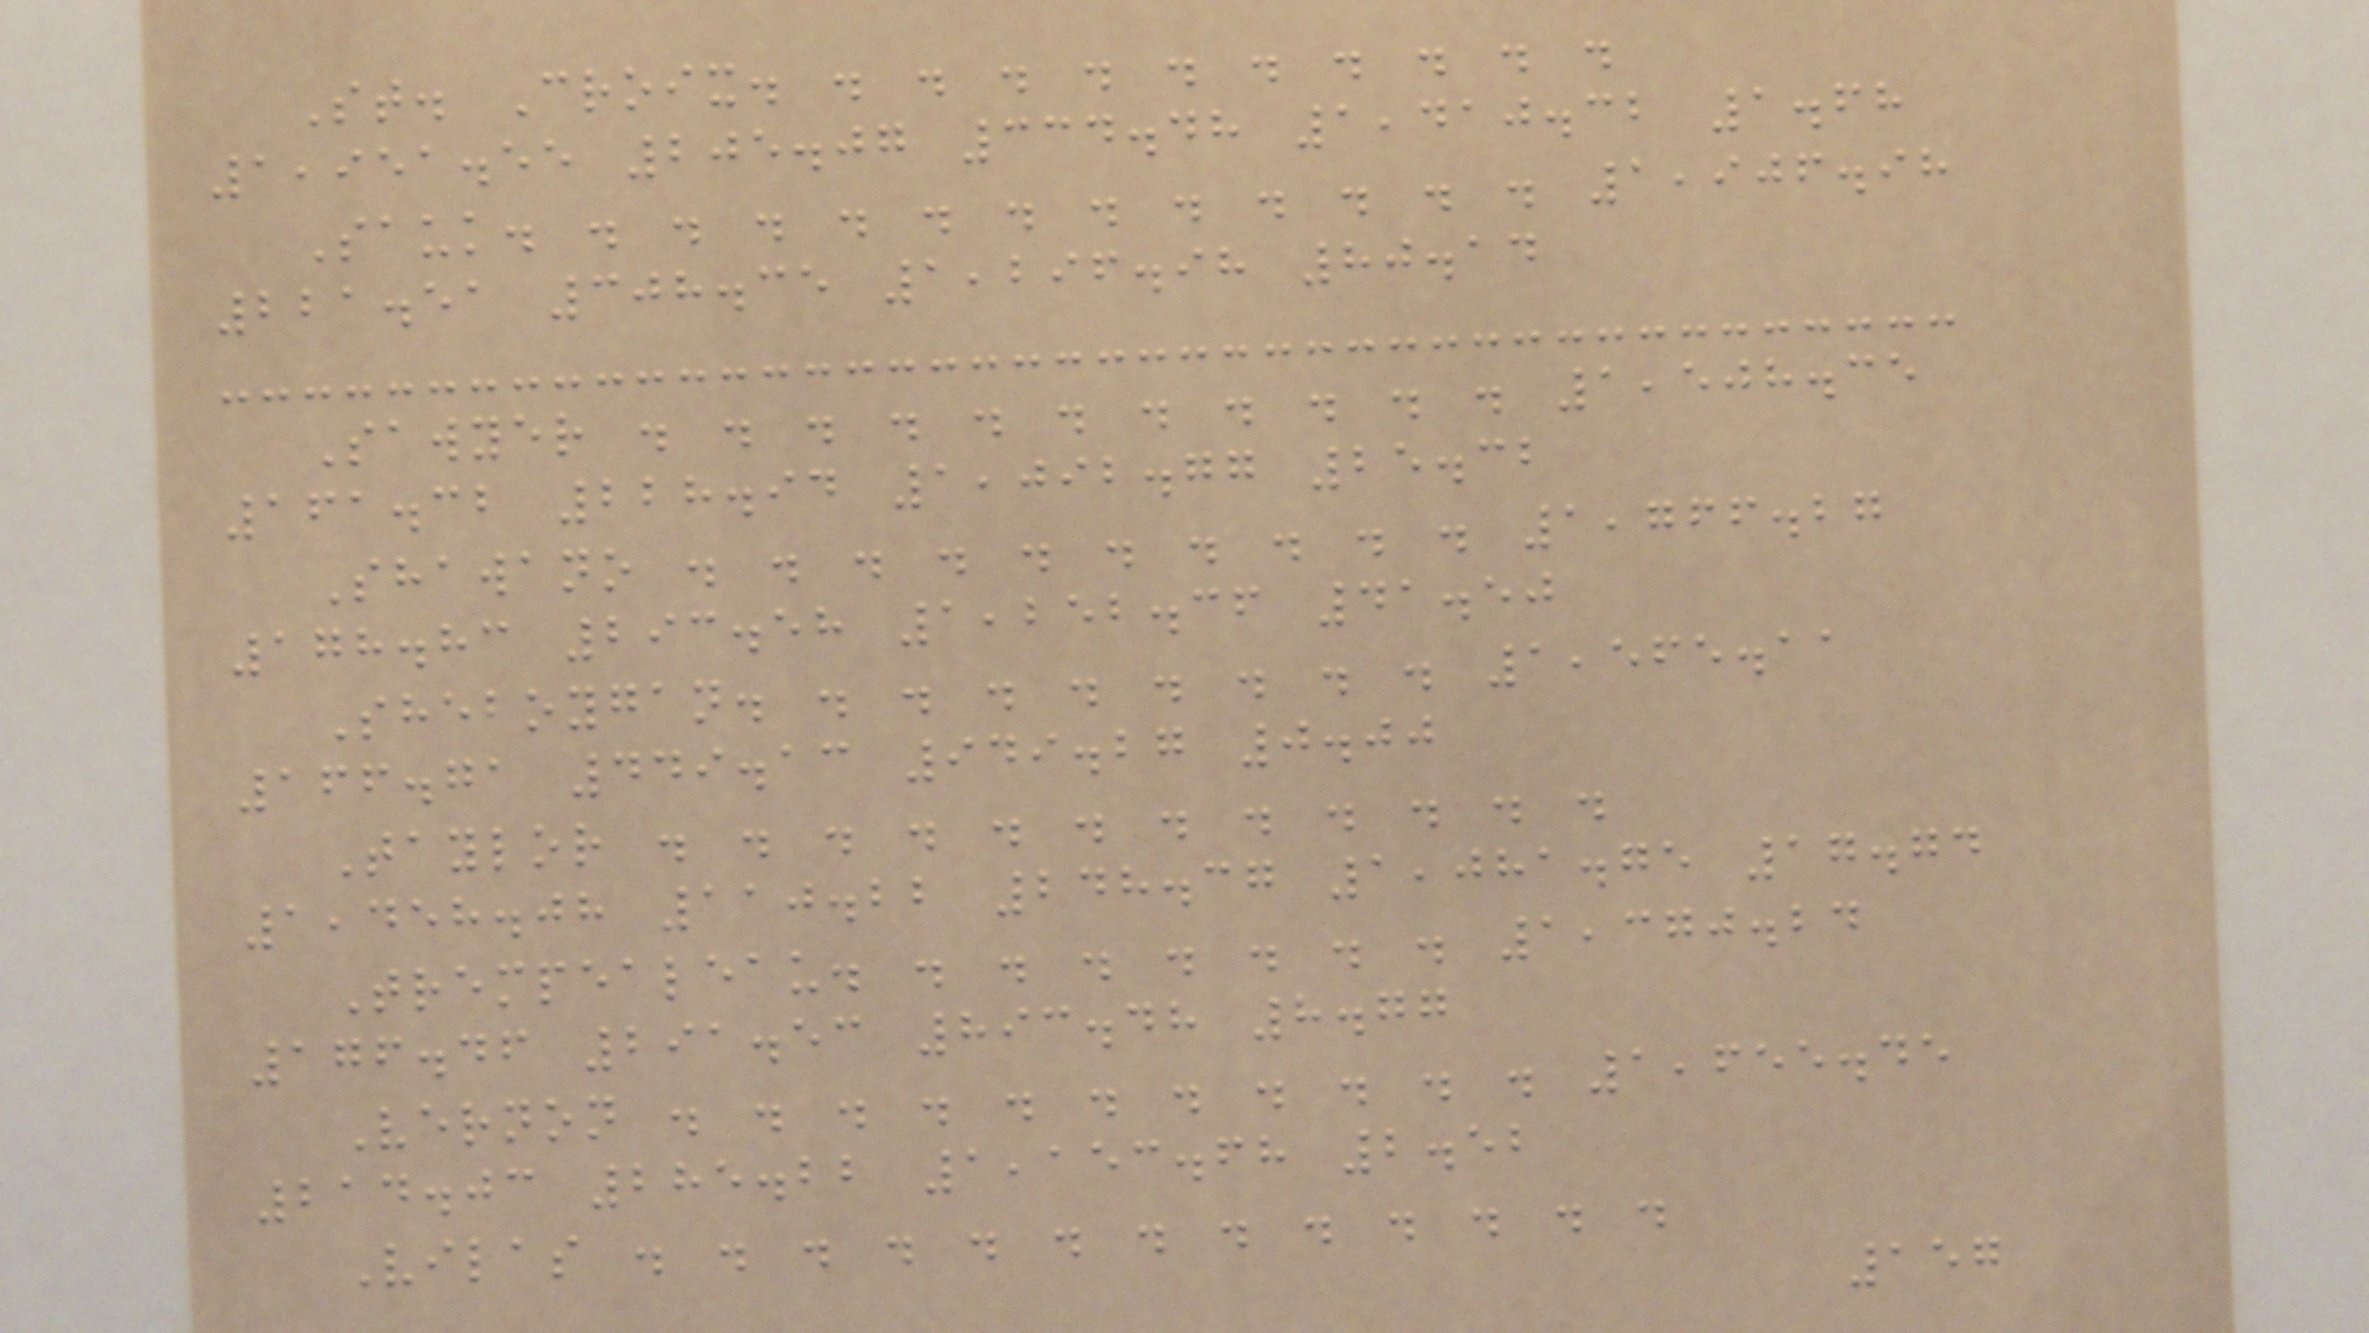St. Croix. . . . . . . . . . .
1,951.55 205.07 334.48 1,410.32 1.68
Sauk. . . . . . . . . . . . . 1,906.98
221.51 308.35 1,296.98 80.14
Sawyer . . . . . . . . . . . 1,508.35
161.32 228.94 1,092.77 25.32
Shawano . . . . . . . . . . 1,766.27
178.83 293.58 1,252.36 41.50
Sheboygan. . . . . . . . . 1,565.11
166.71 449.13 949.27 0.00
Taylor . . . . . . . . . . . .
1,458.08 110.22 248.37 1,081.75 17.74
Trempealeau. . . . . . . . 1,370.24
176.46 291.53 893.48 8.77
Vernon . . . . . . . . . . . 1,655.45
214.03 285.22 1,153.68 2.52
Vilas . . . . . . . . . . . . .
157
